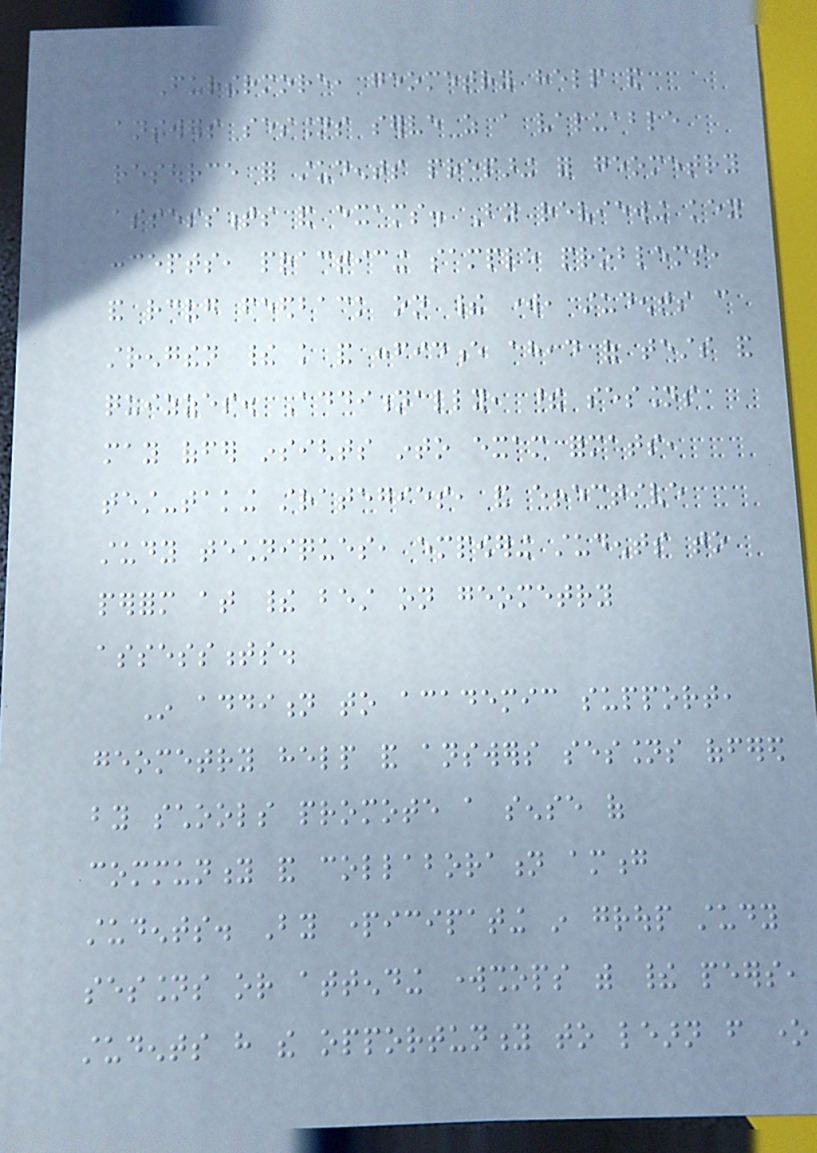Furthermore, geometry help and
answers sessions serve as a valuable
resource for students preparing for geometry
assessments and exams. By reviewing key
concepts, practicing sample problems,
and receiving feedback on their work, students can
strengthen their knowledge and confidence ahead of tests and
quizzes. Additionally, these sessions
may offer insights into exam formats,
test-taking strategies, and effective
study techniques, empowering students to
perform at their best on geometry
assessments.
In addition to academic support,
geometry help and answers sessions offered
by schools promote a sense of
community and collaboration among
students. By participating in group study
sessions or attending workshops with their peers,
students have the opportunity to learn from one
